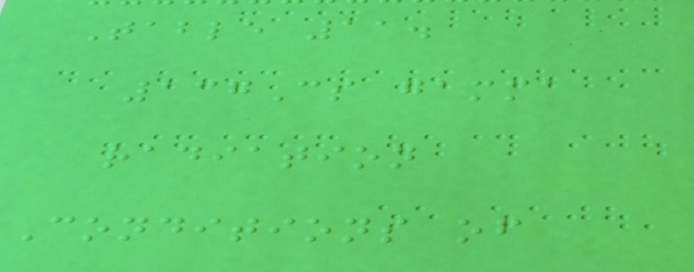Table 11.
137Cs gamma
radiation
Conditions of
